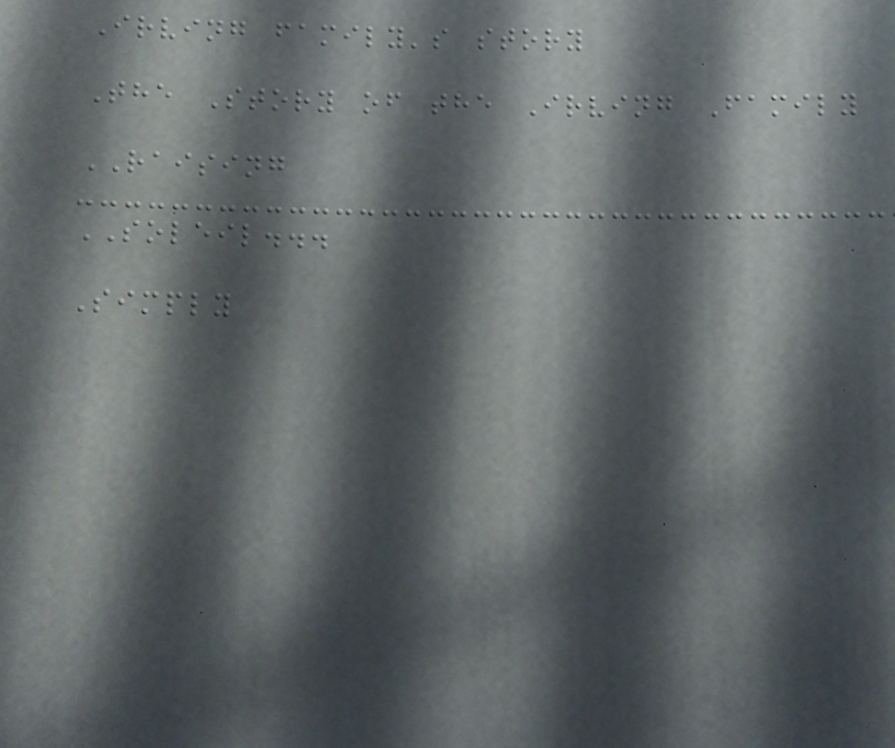Irving family's story
The Story of the Irving Family
RAISING
SOLEIL...
Simply
